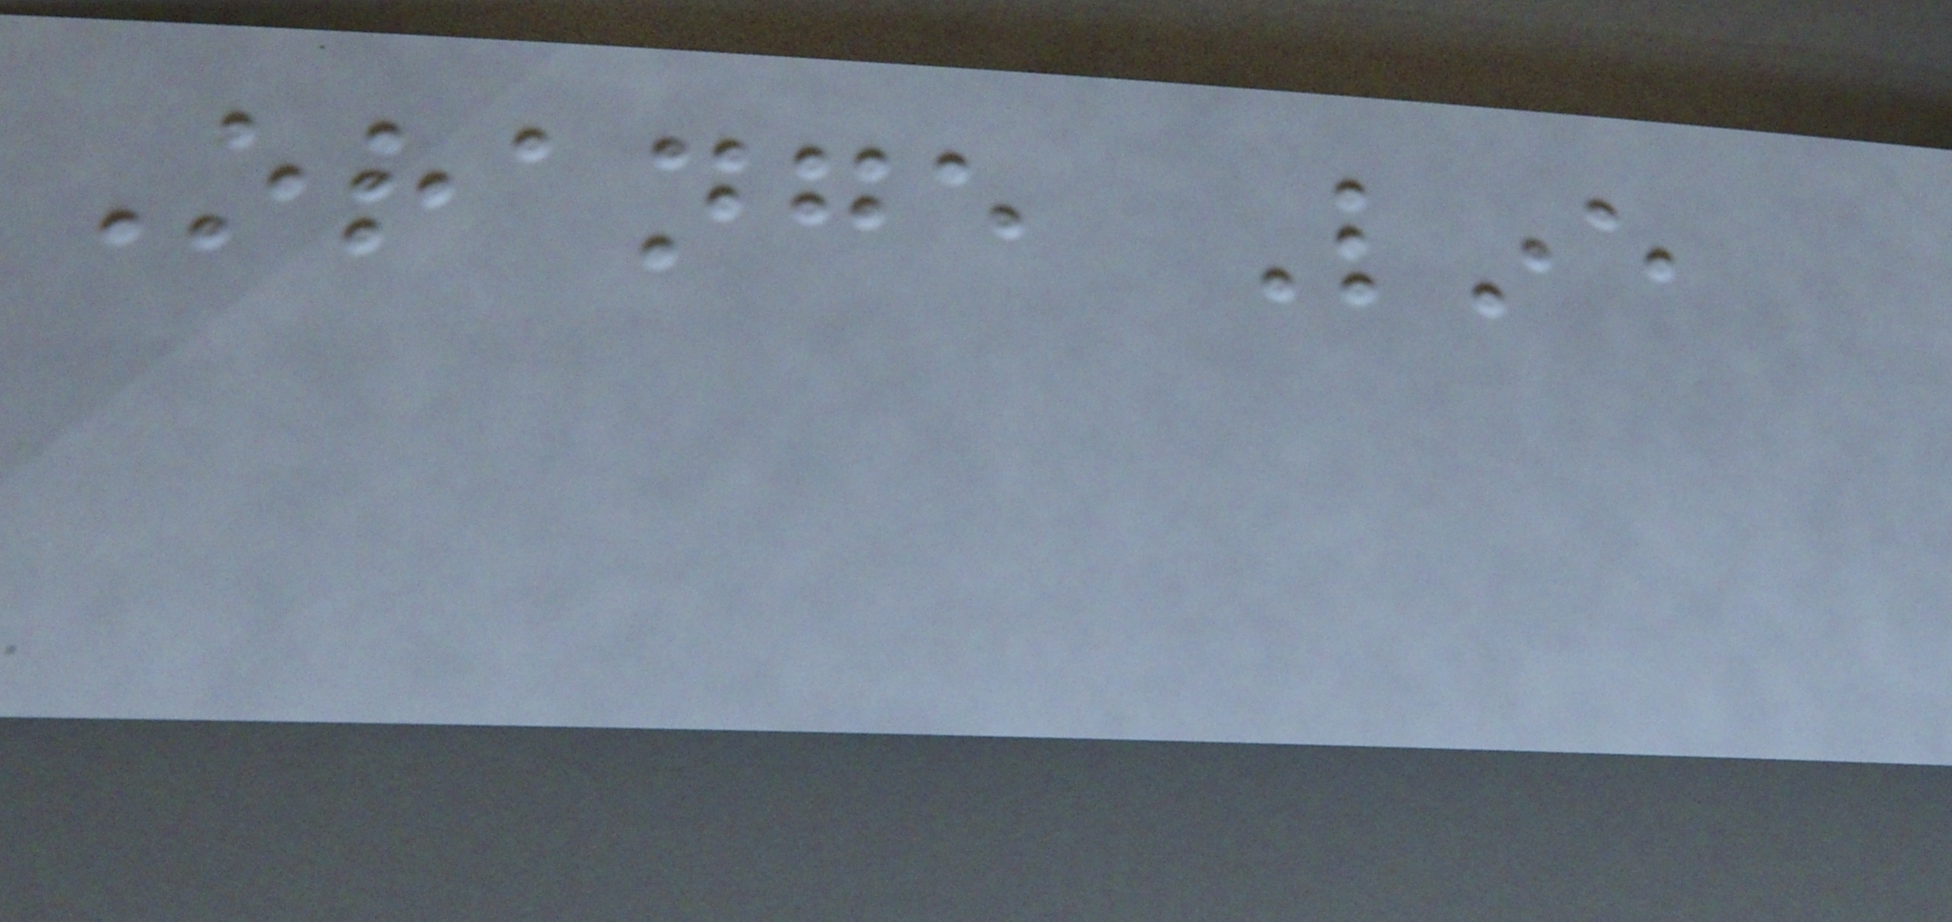Orange Line
